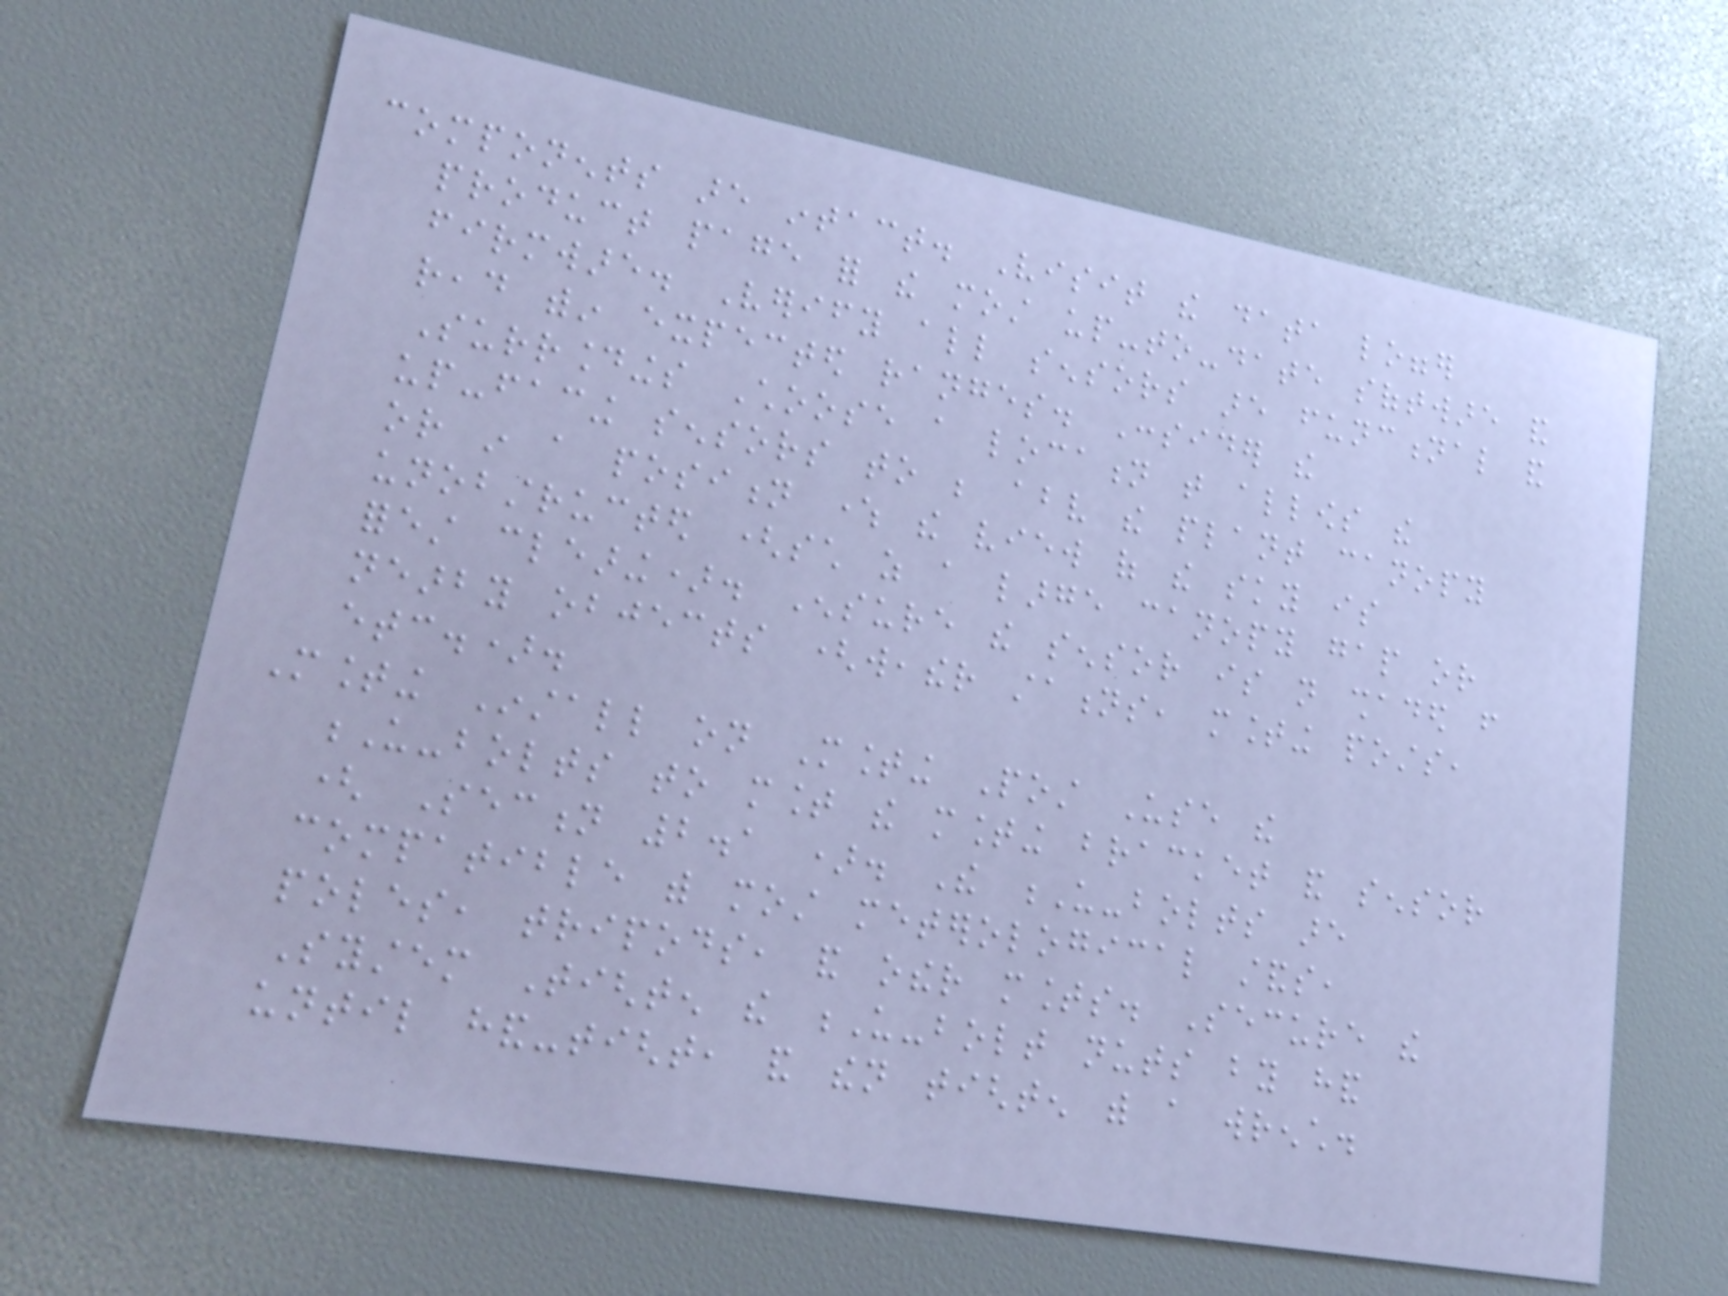components are intact. Visit the data logger
product page for the most up-to-date software and
firmware. Verify all sensors are functional and
read within expected ranges. Consider the
Surroundings Choose a location that allows the
up-facing sensors to be above the plant canopy
or in a position where the view of the sky is
unobstructed (such as a large canopy gap or
forest clearing). Ensure the sensor is not shaded from
nearby objects (weather stations, mounting posts,
etc.).
Mounting Install on Mounting Post Use the
U-bolts to mount the mounting bracket and sensor
( Section 2.1 ). The U-bolts are
compatible with most meterological stands,
poles, tripods, and other mounts. Secure the
System Tighten the U-bolt nuts by hand
until hand-tight, and then tighten with a wrench.
